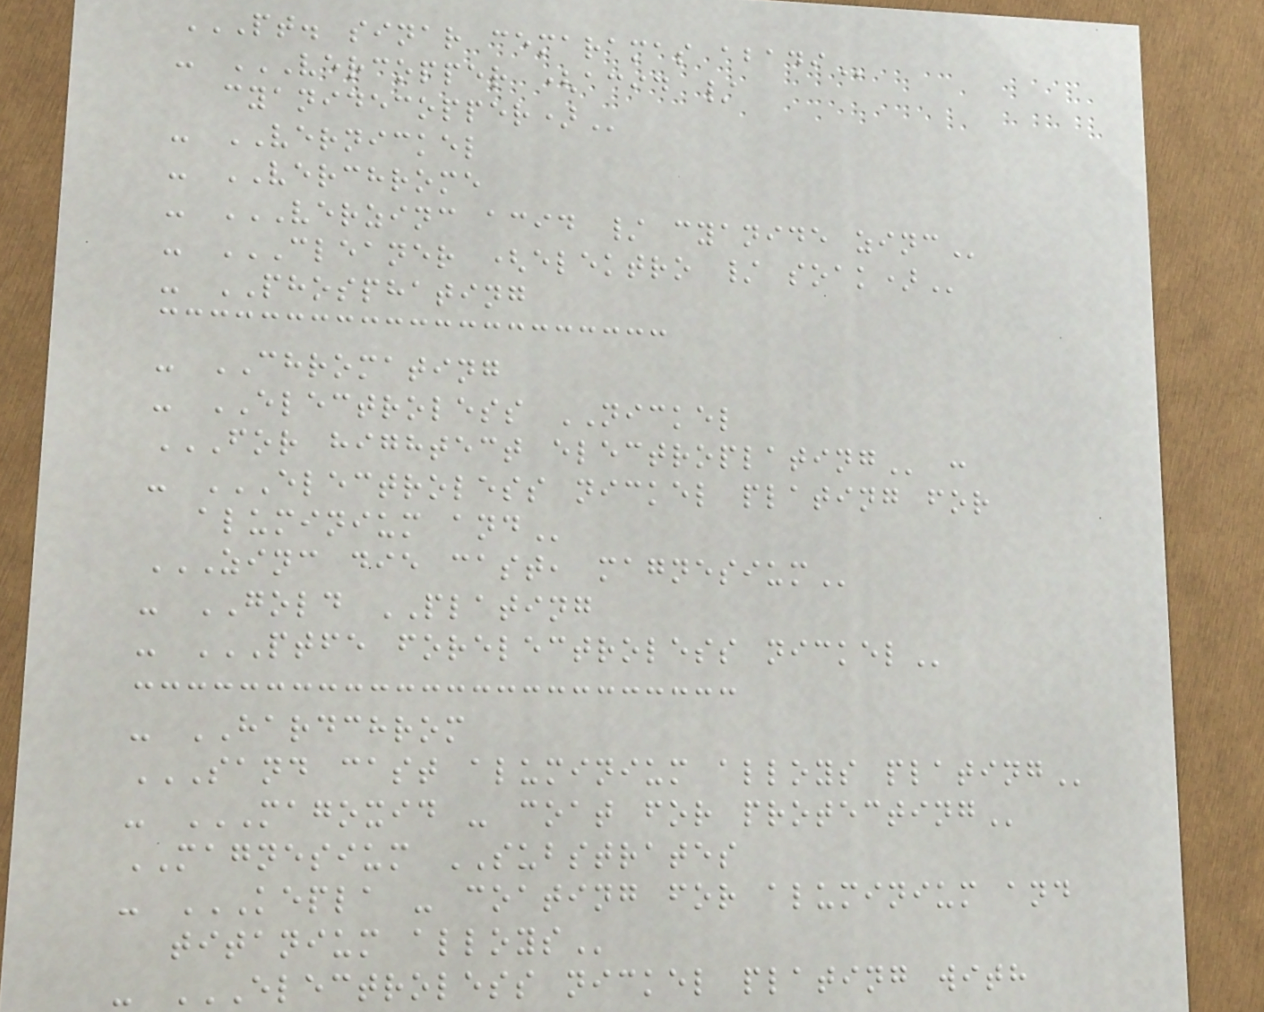PT. SINAR CEMARAMAS ABADI
- VERCOPPER (ACID /
CYANIDECOPPER)
- VERNICKEL
- VERCHROME
- VERZINC ACID / CYANIDE ZINC
- CLEANER (ELEKTRO / SOAK)
- PHOSPHATING
- CHROMATING
- ELECTROLESS NICKEL
FOR HIGHTECT ELECTROPLATING :
- ELECTROLESS NICKEL PLATING FOR
ALUMINIUM AND
ZINC DIE CAST, MAGNESIUM
- GOLD PLATING
- PTFE FORELECTROLESS NICKEL
- HARDCHROM
SAND CAST ALUMINIUM ALLOYS PLATING
- MAGOXID - COAT FOR PROTECTING
MAGNESIUM SUBSTRATES
- KEPLA - COATING FOR ALUMINIUM AND
TITANIUM ALLOYS
- ELECTROLESS NICKEL PLATING WITH
